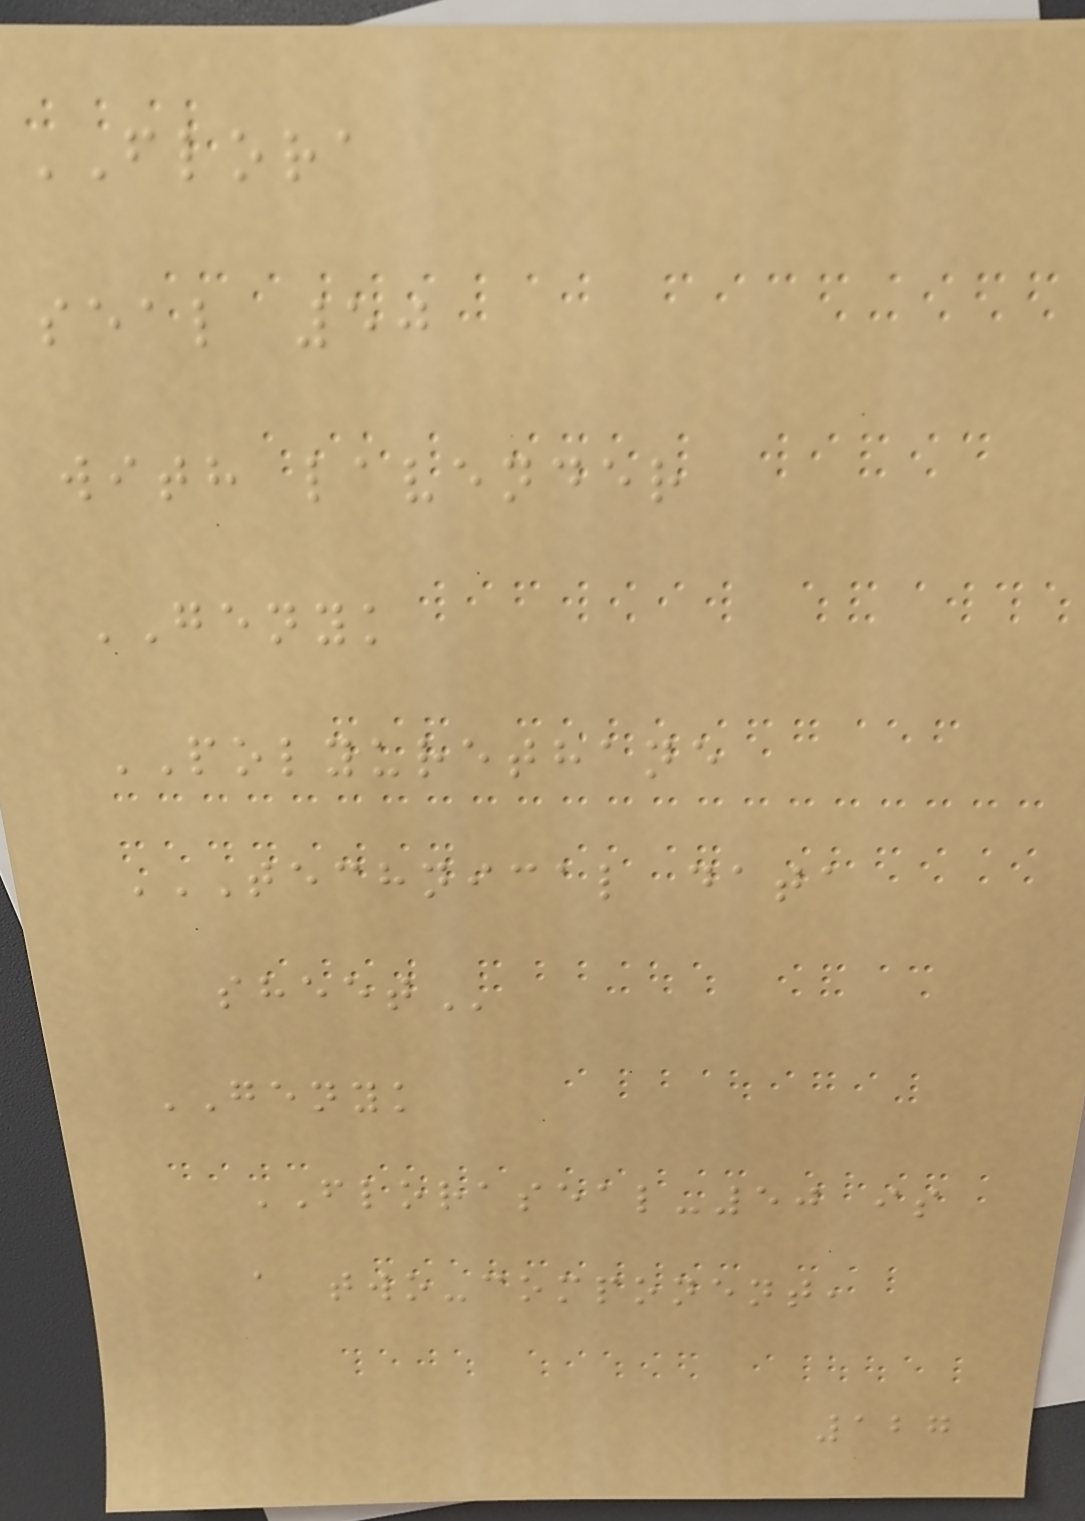FLORA
seal 50
with lavender
GENYK
POLYURETHANE
TECHNICAL DATA
SHEET
GENYK
FLORASEAL-50 is
a two-component,
127
